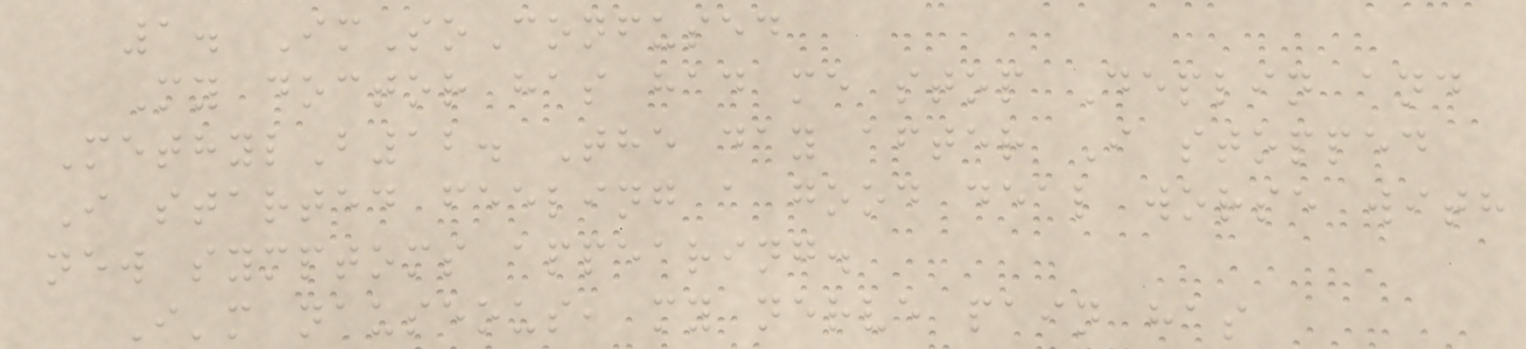1. ImSoConfused
My doctor has had me stop Deplin and
MethylB12. The day after I stopped
I started feeling a good deal worse with
new symptoms appearing.
I'm nauseous, my nerve pain has
